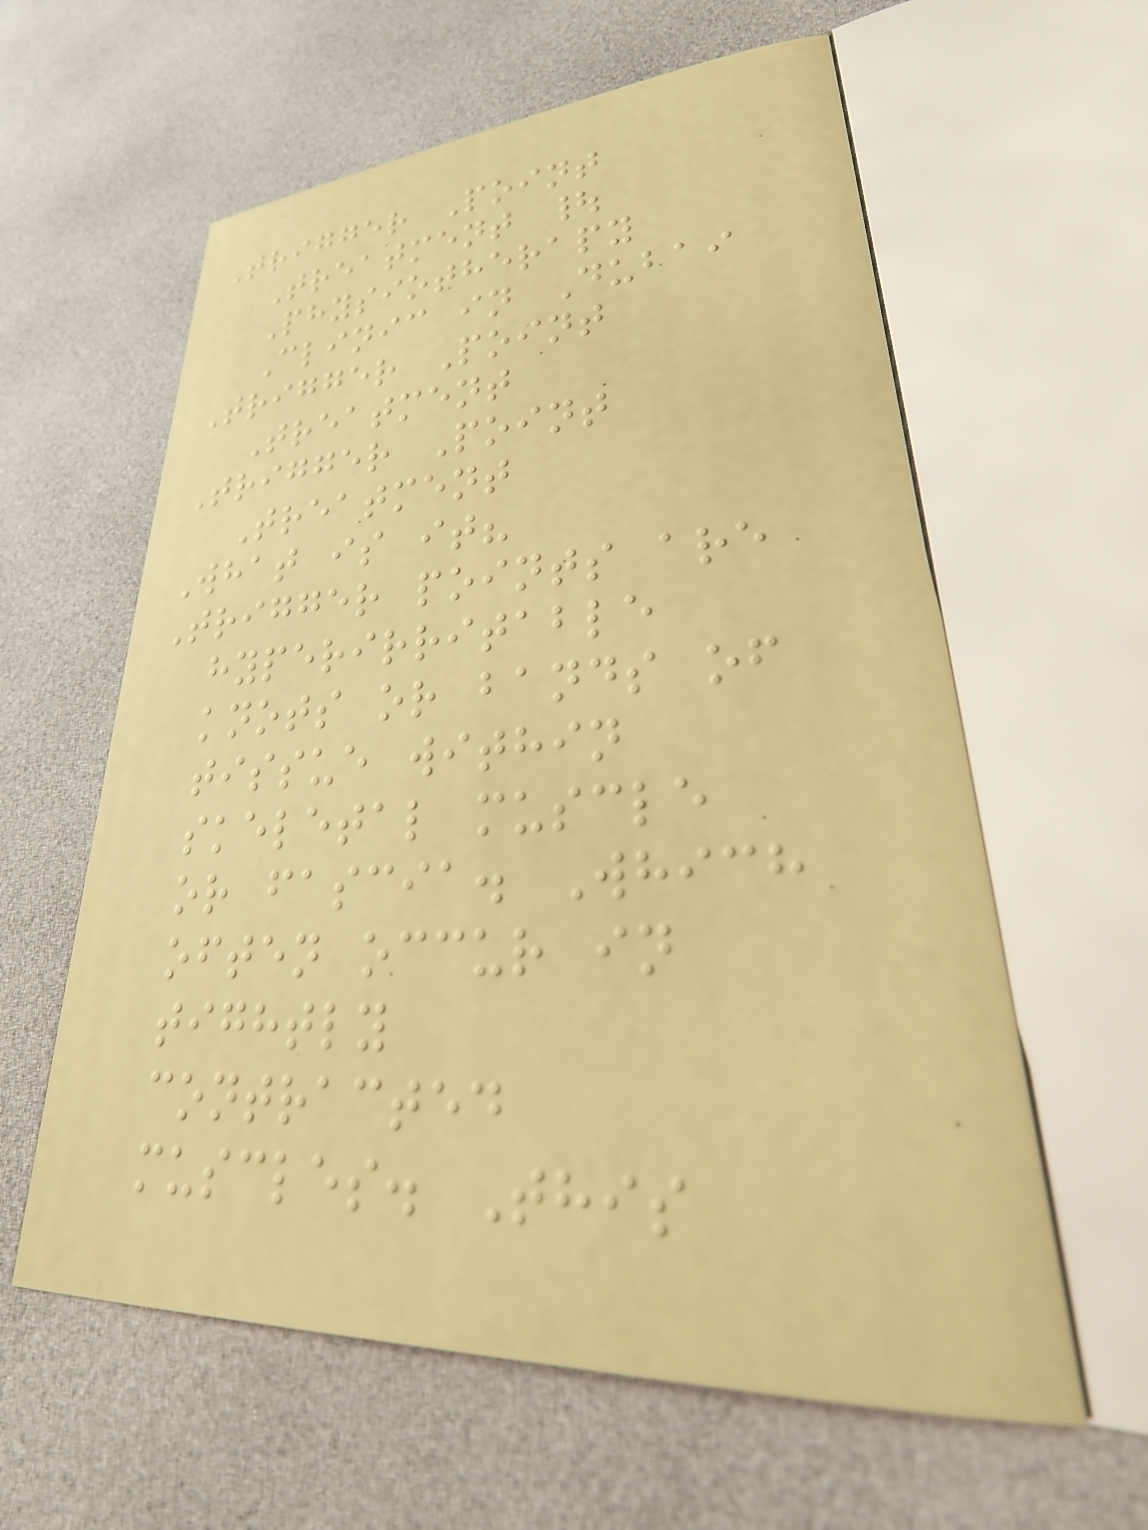Trigger Point
Treatment |
Physiotherapy
Clinic in Dubai
Trigger Point
Treatment
Trigger Point
Treatment
What is it?
Trigger points are
hyperirritable
knots or bands of
tissue within
skeletal muscle
or fascia. Which
often occur in
tightly
contracted
muscles. This
